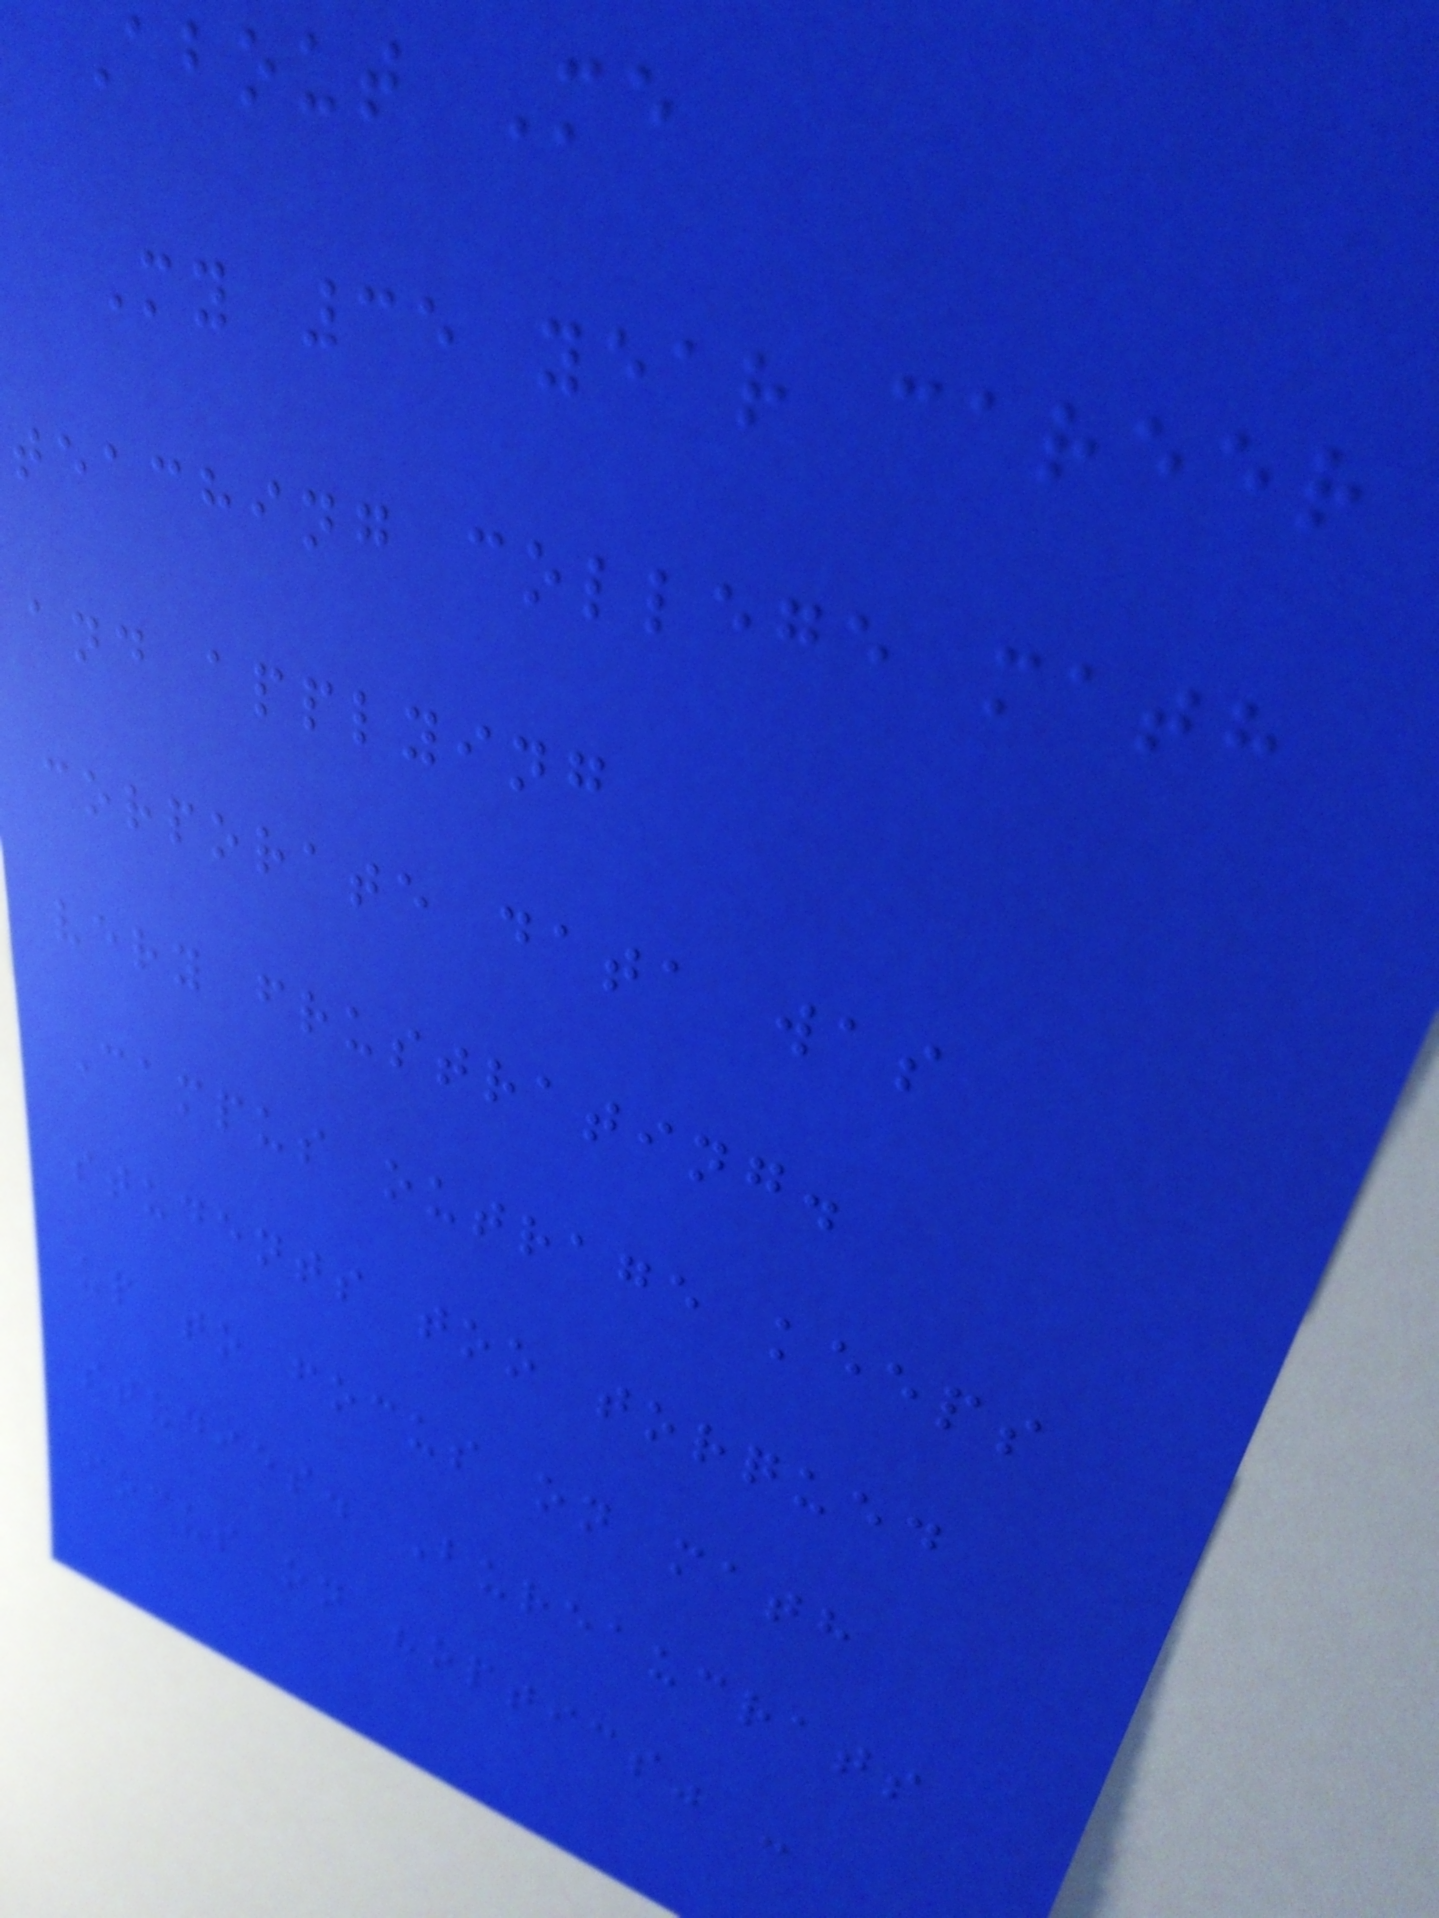About Me
My 35 year career
teaching college math
and applying
corporate data was
very frustrating.
Campus outrage keeps
students too torqued
up to focus on math
studies. Bureaucrats
focus on "optics" -
